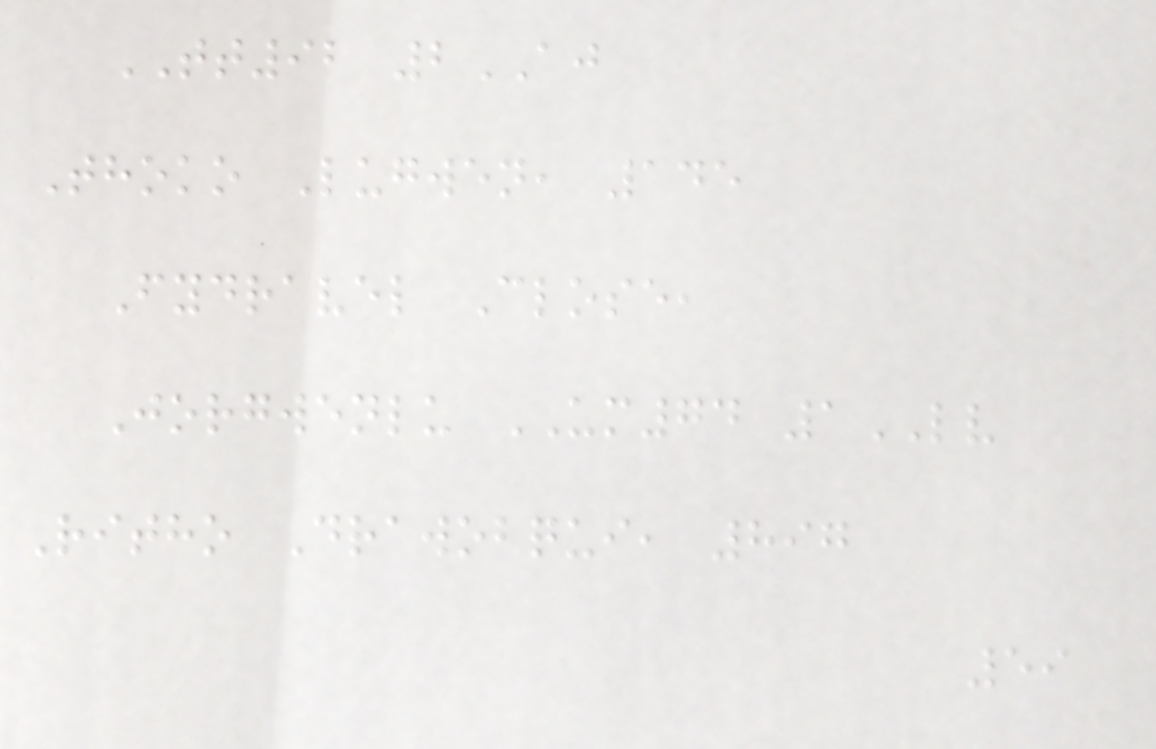TT92 2AJ
Thoko Lugwen, 145
Fydravel Close,
Jorgwenlu UM74 1LV
Ritho Drawobqui, 897
59
